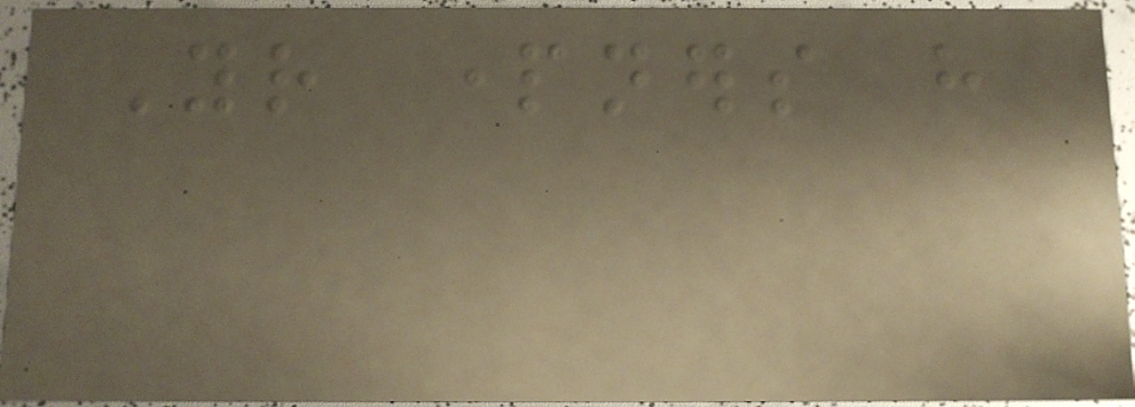Your partners have
